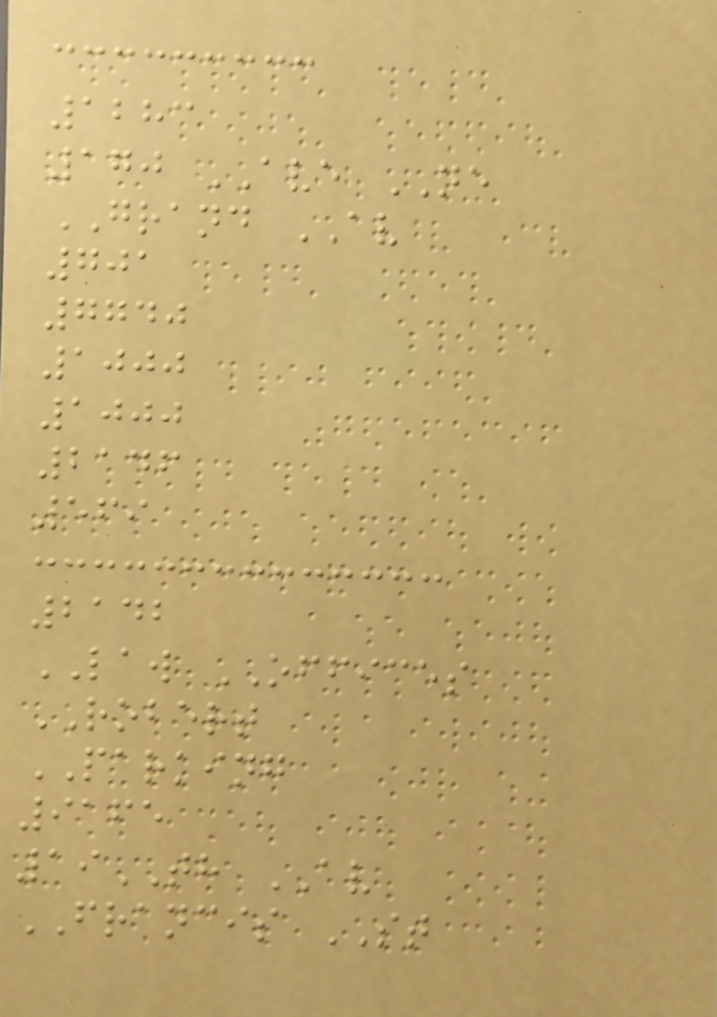1283
170 AVE NE
GRAND AV
701
7740
1000
1000
2146
569
2142
LAW OFFICES
ROBERT
PARKING
9165
19TH AV
FRANCIS ST
